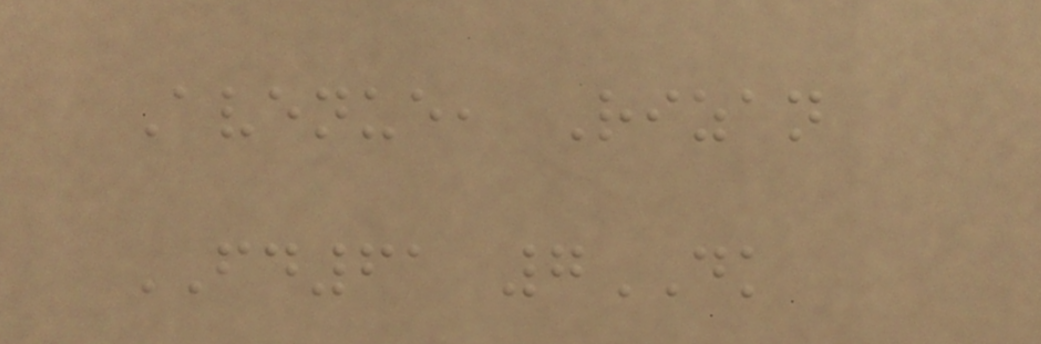Avenue, Rizan
FD61 7DK
